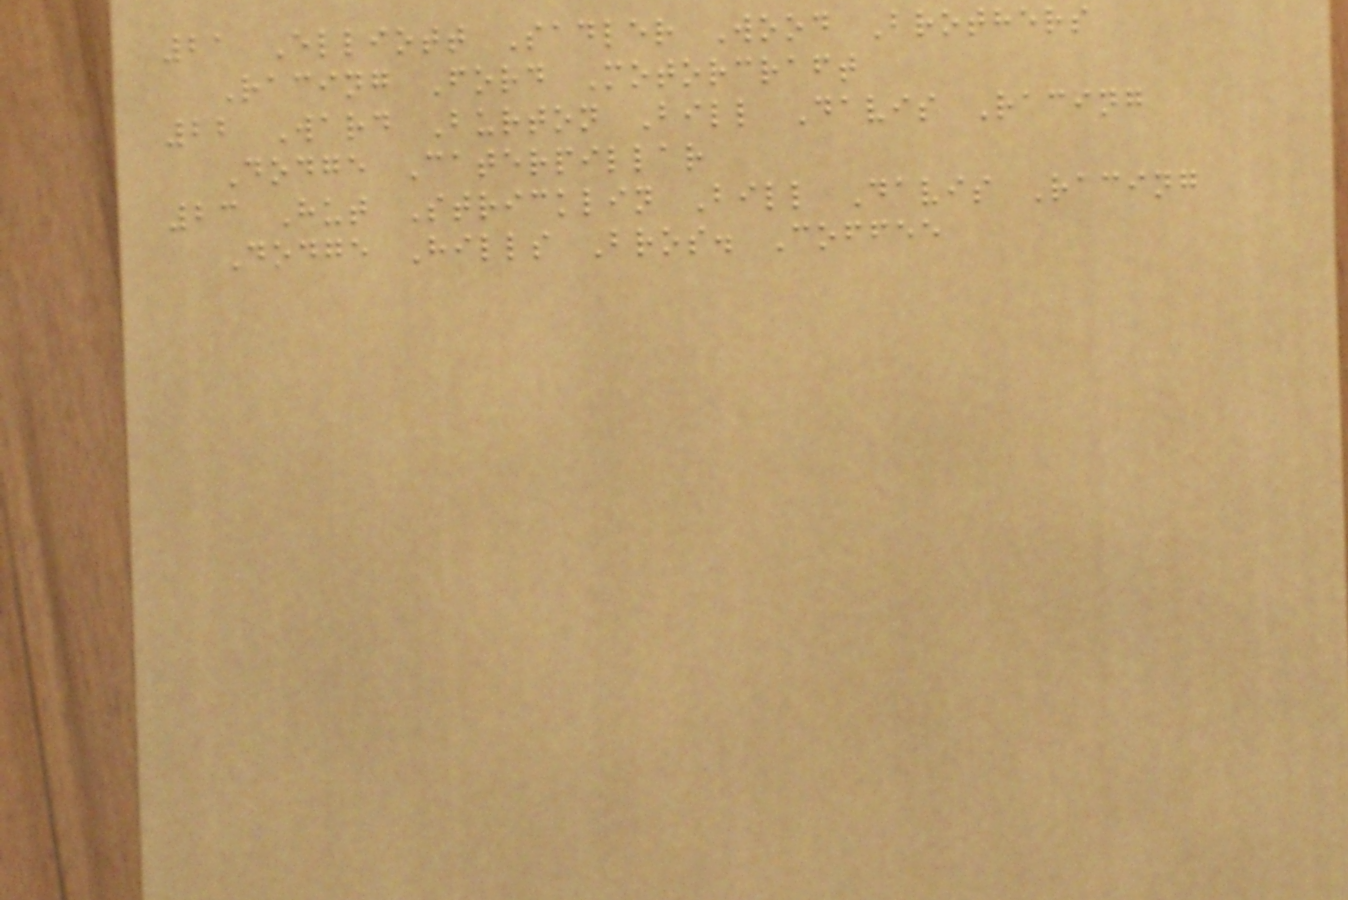21 Elliott Sadler Wood Brothers
Racing Ford Motorcraft
22 Ward Burton Bill Davis Racing
Dodge Caterpillar
23 Hut Stricklin Bill Davis Racing
Dodge Hills Bros. Coffee
